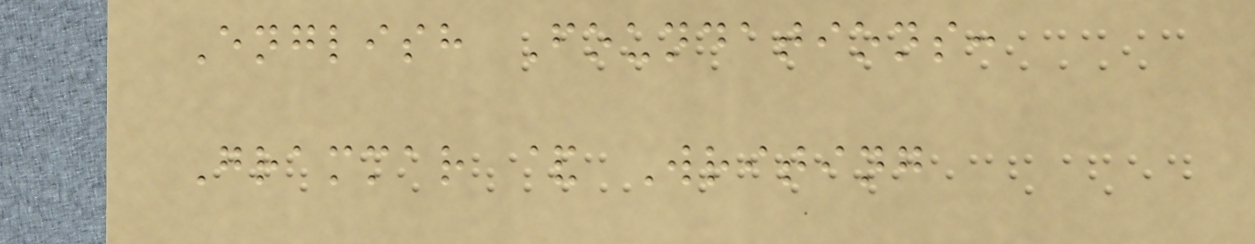English Foundations:
Grammar & Writing
